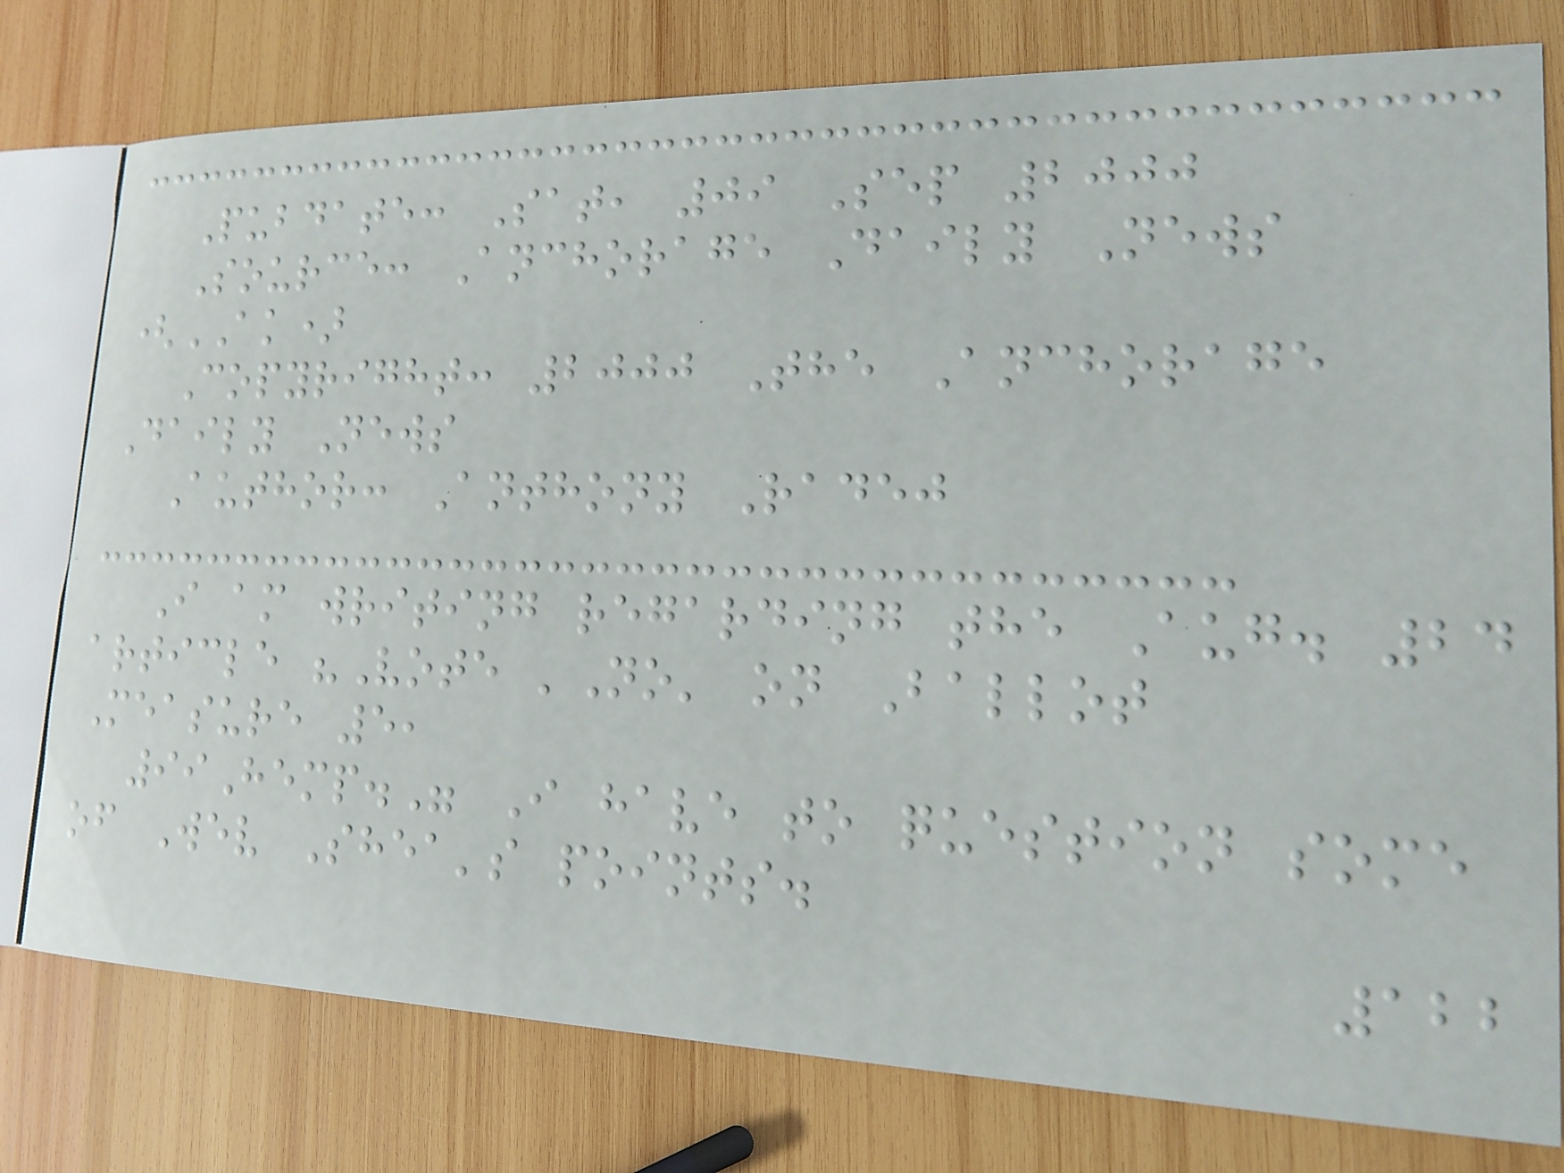Pubdate: Sat, 09 Sep 2000
Source: Anchorage Daily News
(AK)
Copyright: 2000 The Anchorage
Daily News
Author: Anthony Radej
I am writing regarding the Aug. 24
article "Vote 'No' on Ballot
Measure 5,
99Hemp." I have to question some
of Wev Shea's points.
122
